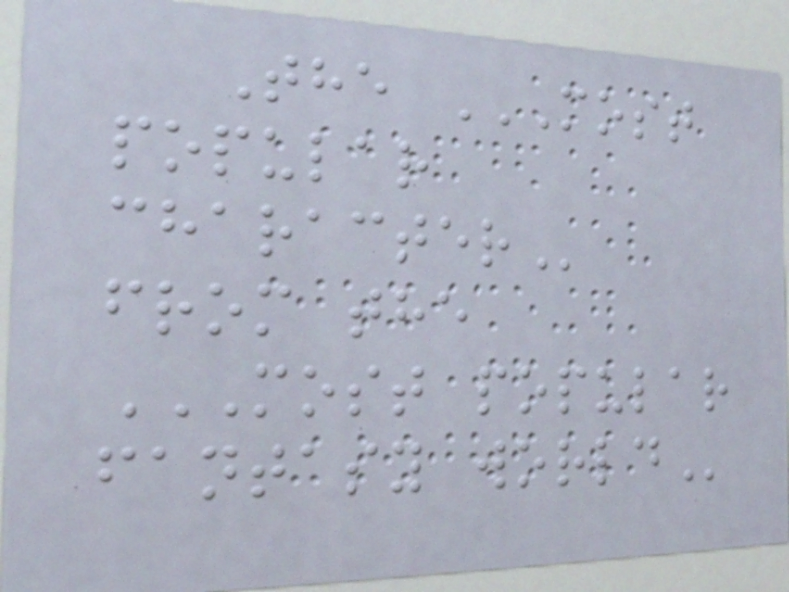The MOST
POPULAR
CHARACTER
from the
MOST POPULAR
FANTASY WORLD
